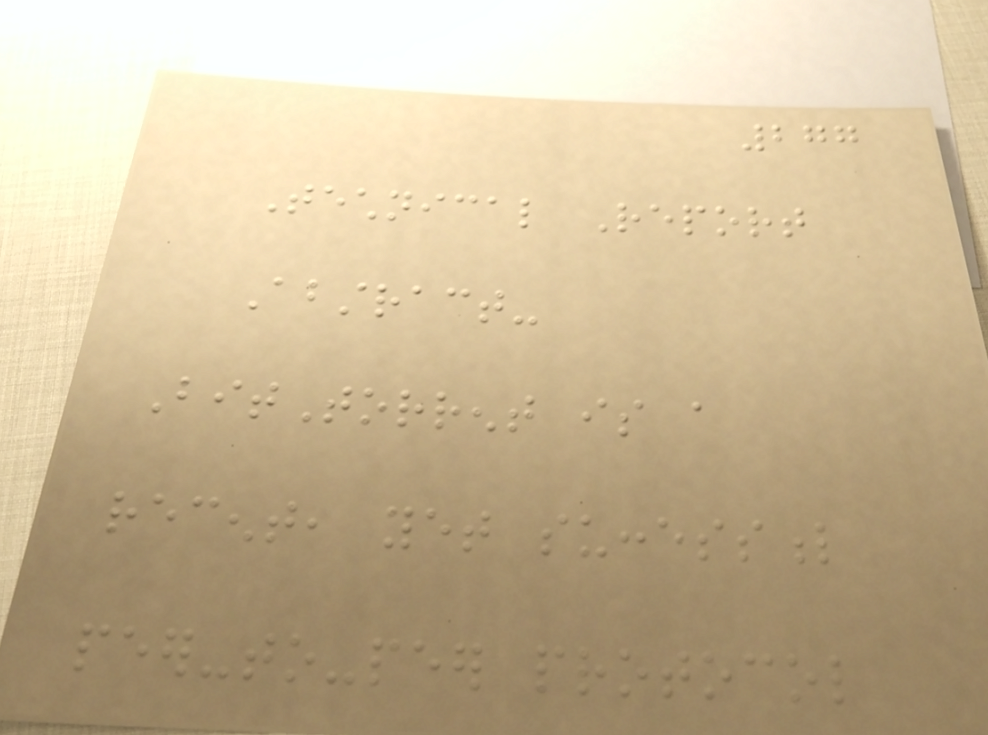277
Technical Report
Abstract-
BitTorrent is a
recent, yet successful
peer-to-peer protocol
